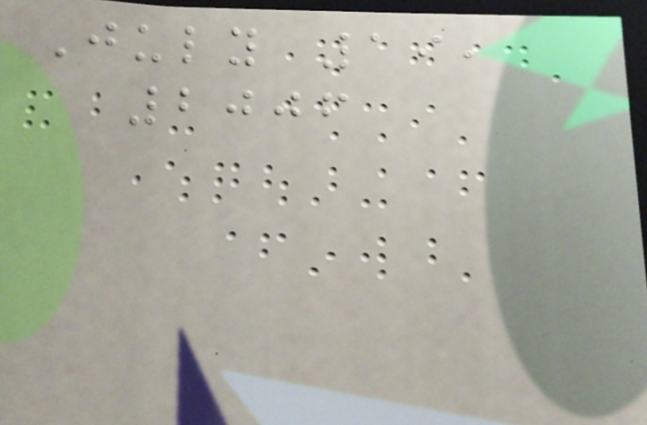July 19,
2006
